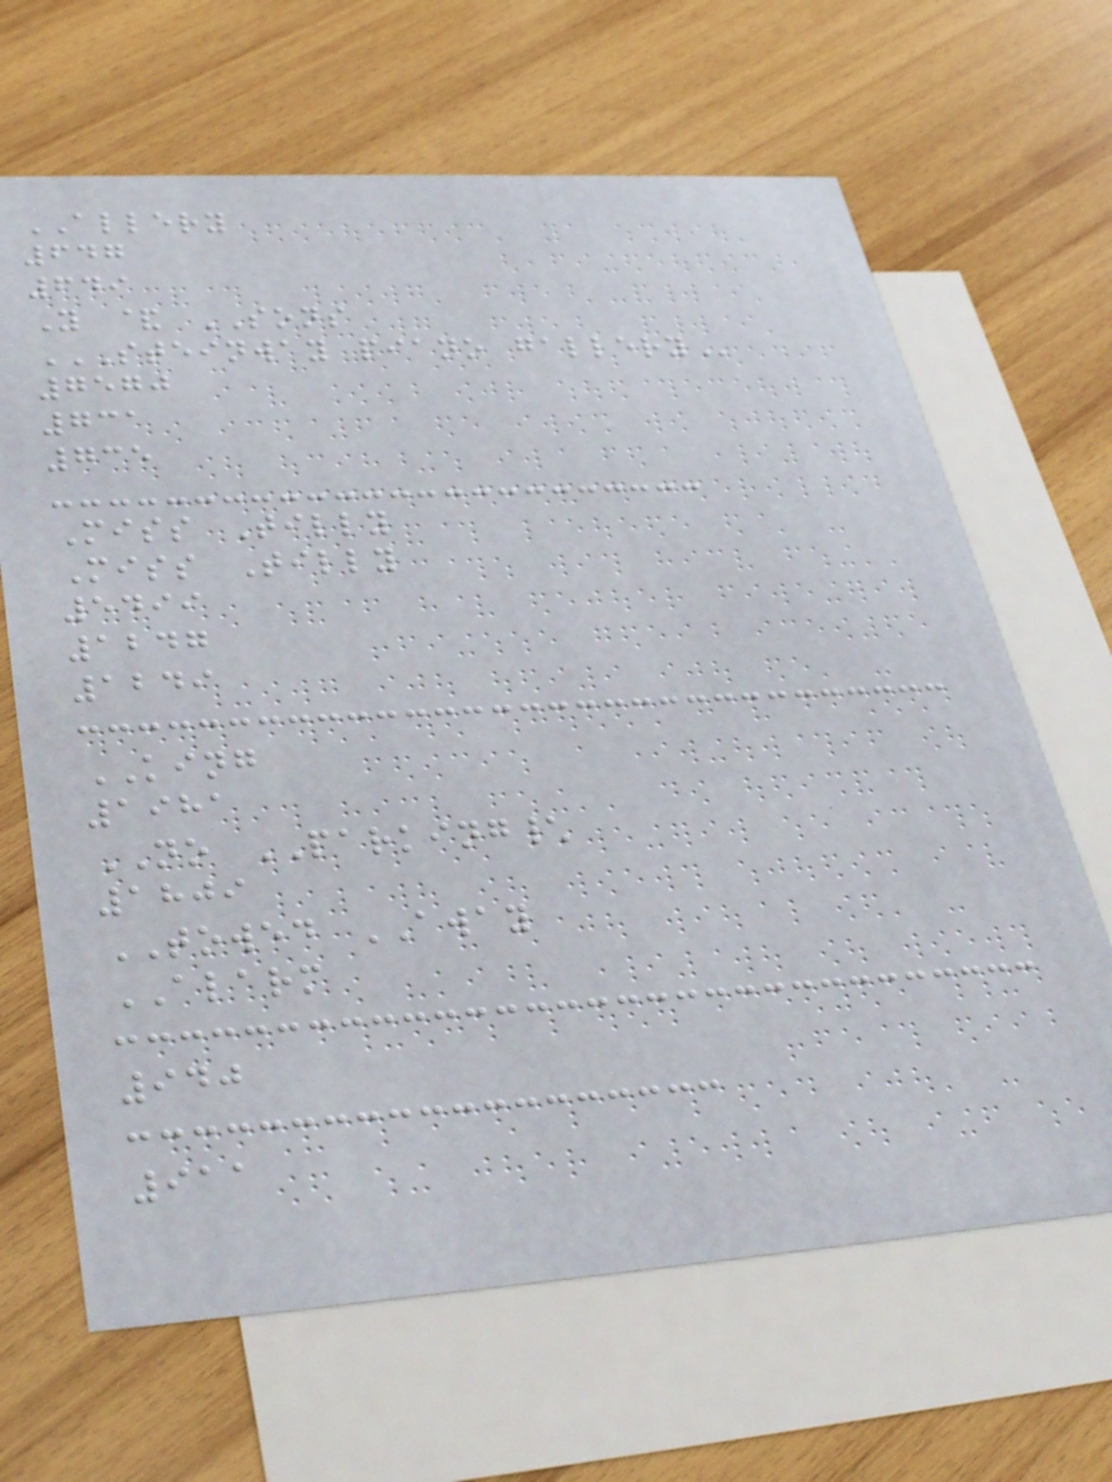ALLERY
647
649
Y & SONS
STEINWAY PIANO GALLERY
7570
731
735
Miss Tilly
Miss Tilly
5499
1247
1249
KING
1981
NO PARKING\
1809
TOWED AWAY
ALARM
940
911
